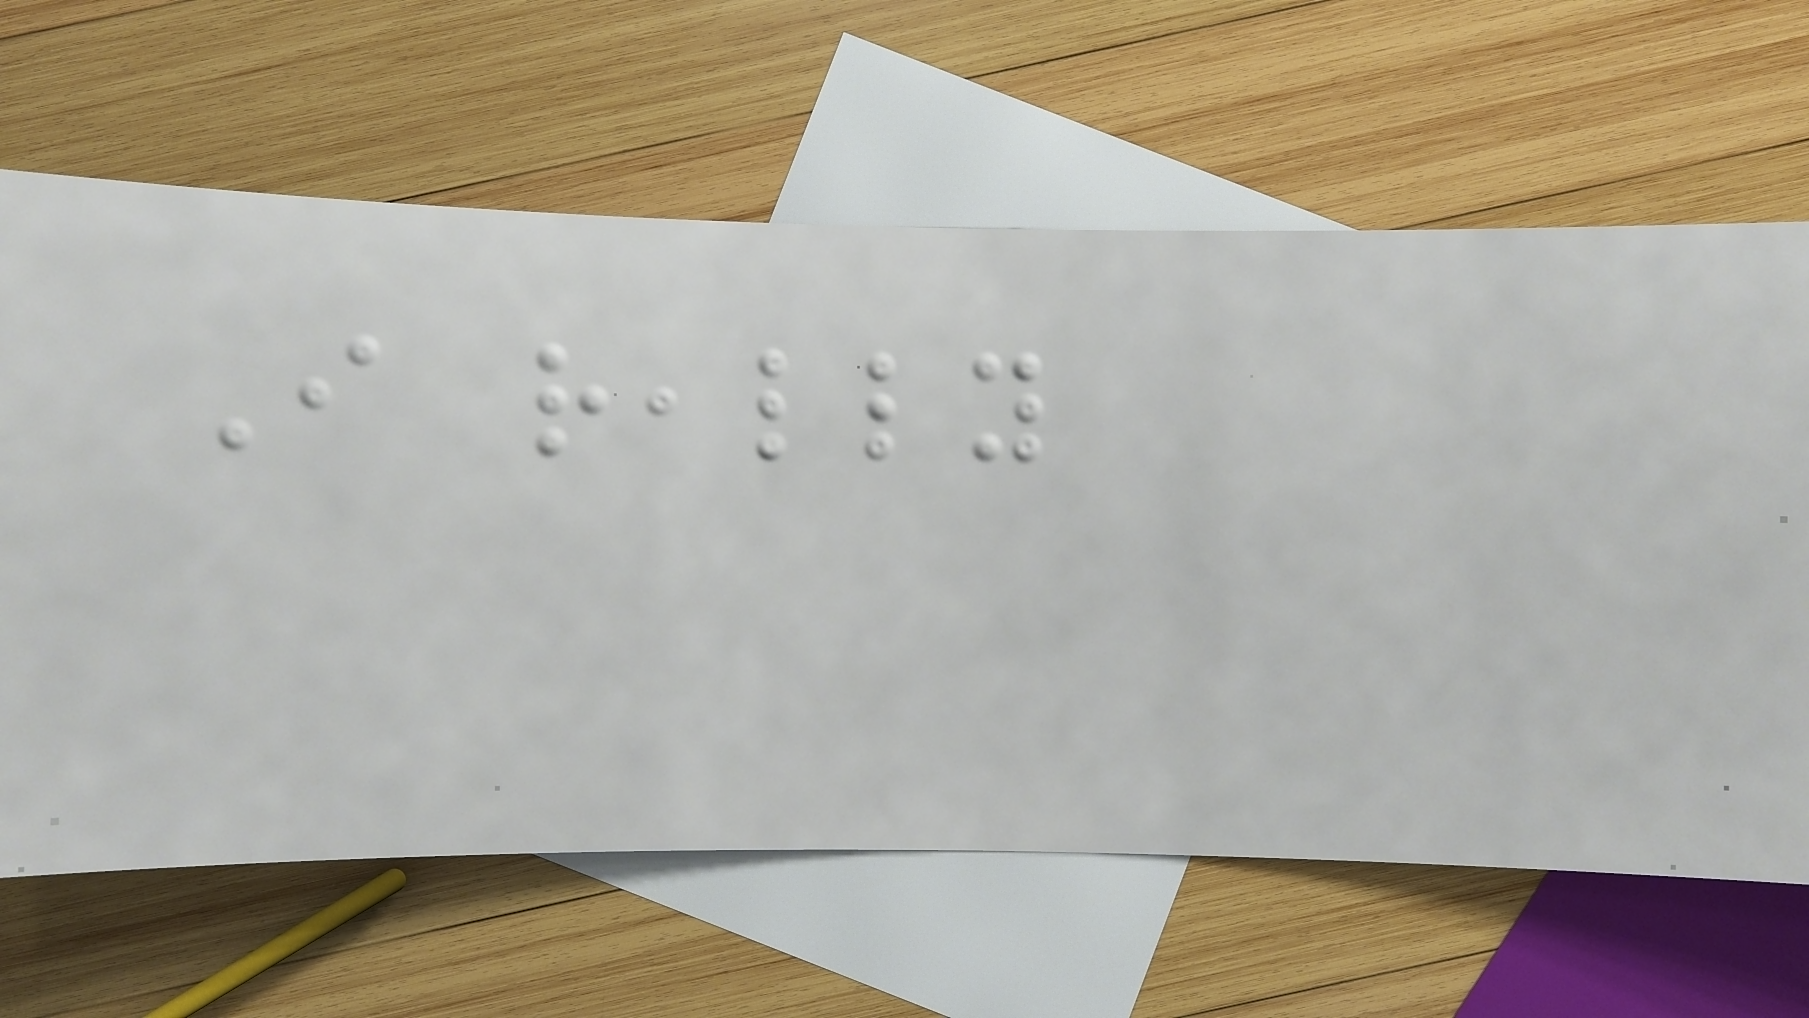I really
